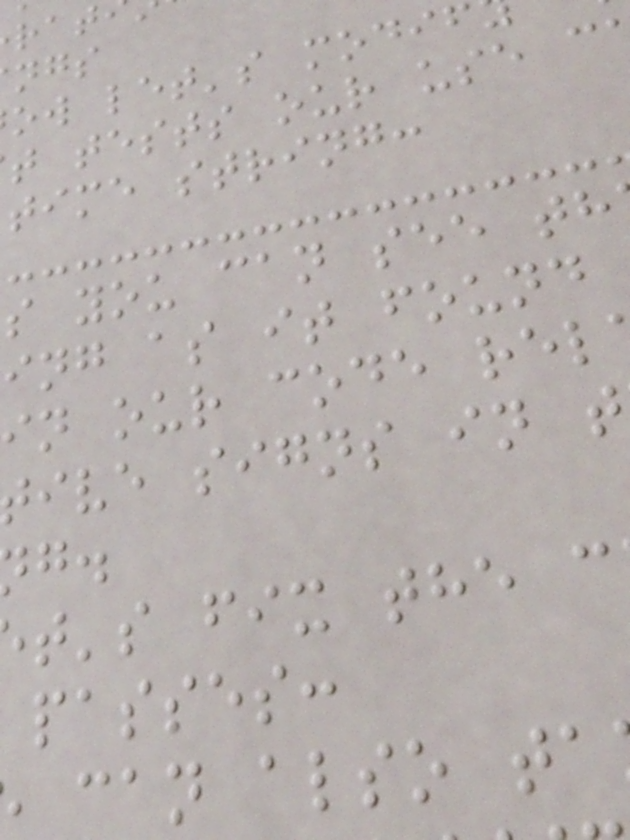ow let's modi
t tests our use c
time string:
s you can see th
ing as it found
in our code rel
ive signs in t
t's fix the c
passes:
can also ta
